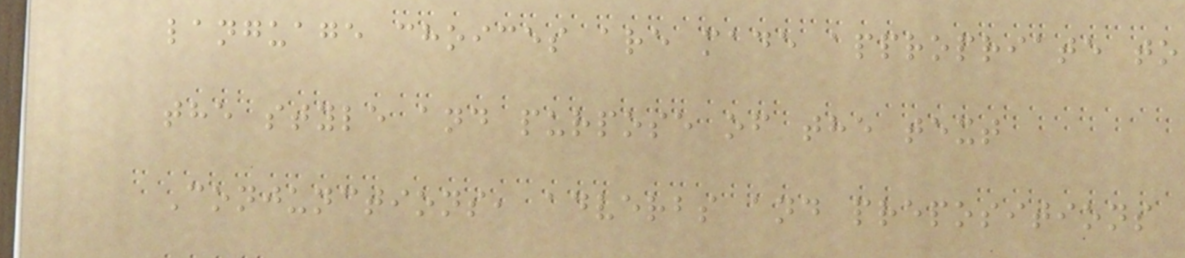language choices are made appropriate to
the style and purpose of the text
Conjunctions, adverbs and prepositions
